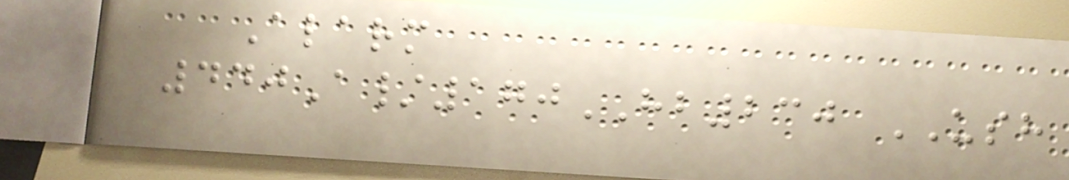Alarm
440A/170HB230 USH
